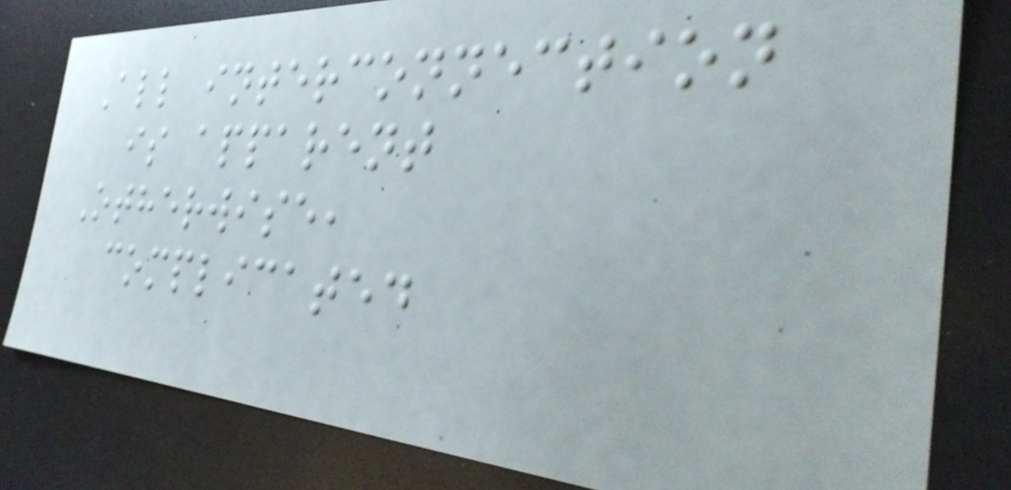All interconnection
is apparent
Otherwise,
complicated
